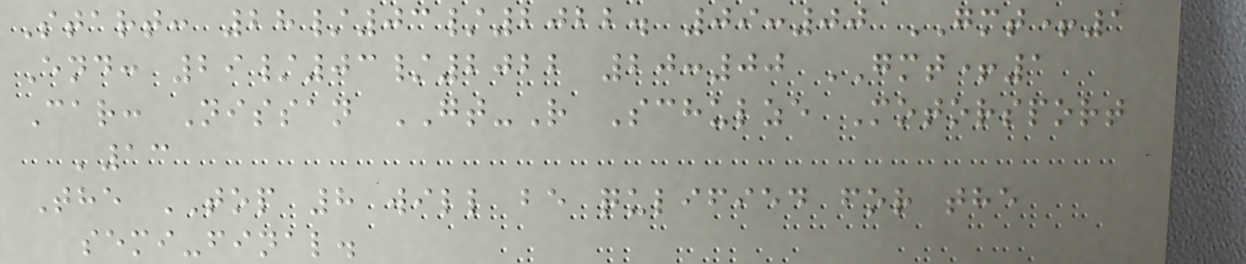Start: 28/03/2022. 09:00 GMT+1
End: 29/03/2022 20:00 GMT+1
Car: Nissan GT-R Schulze Motorsport
'13
The TOP 8 will be qulified for the
semi-final.
